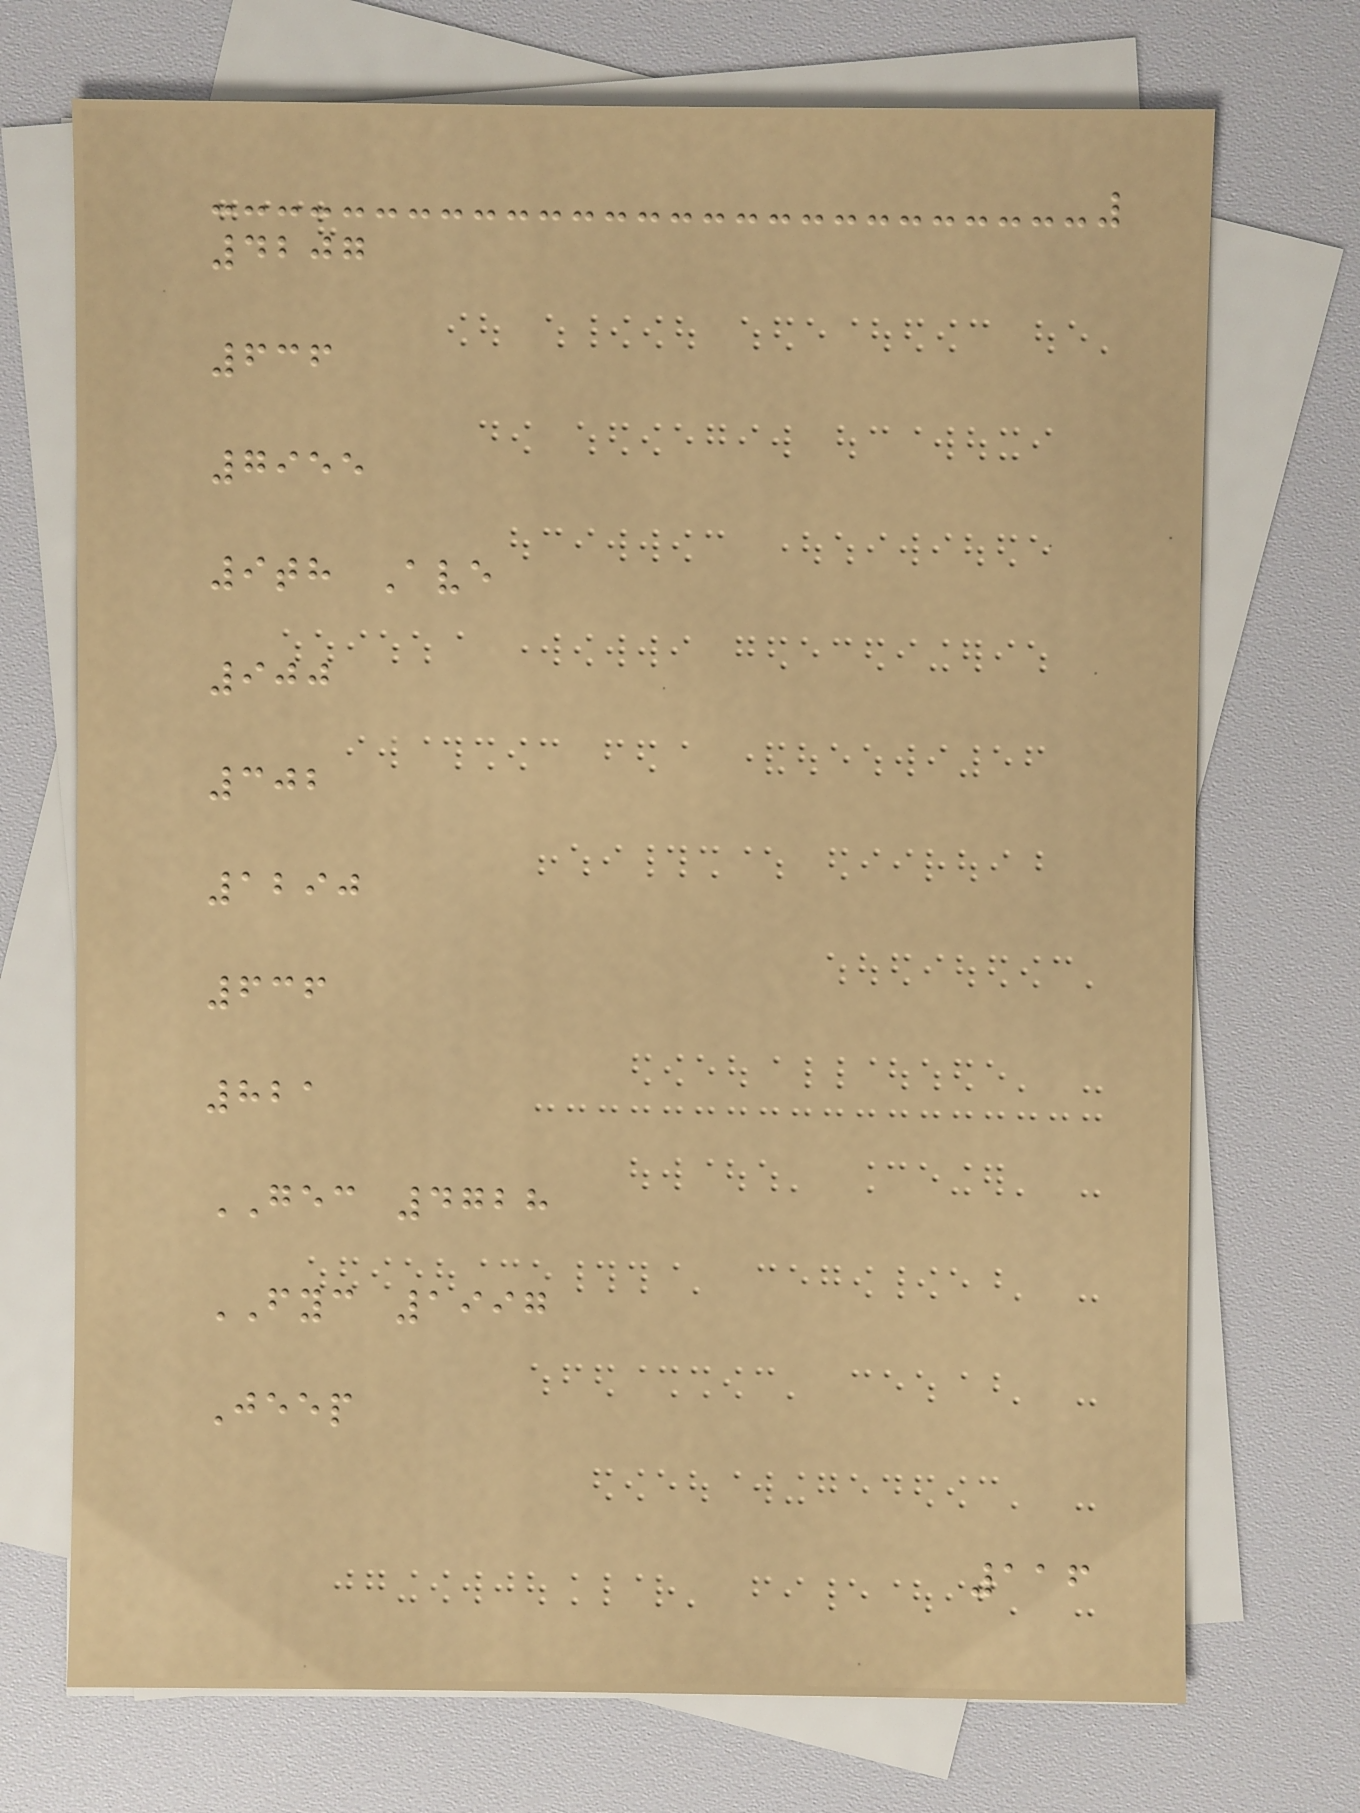4207
636
7955
9th Ave
900
302
1290
636
821
GEC 4728
FYC 1997
Jeep
116
